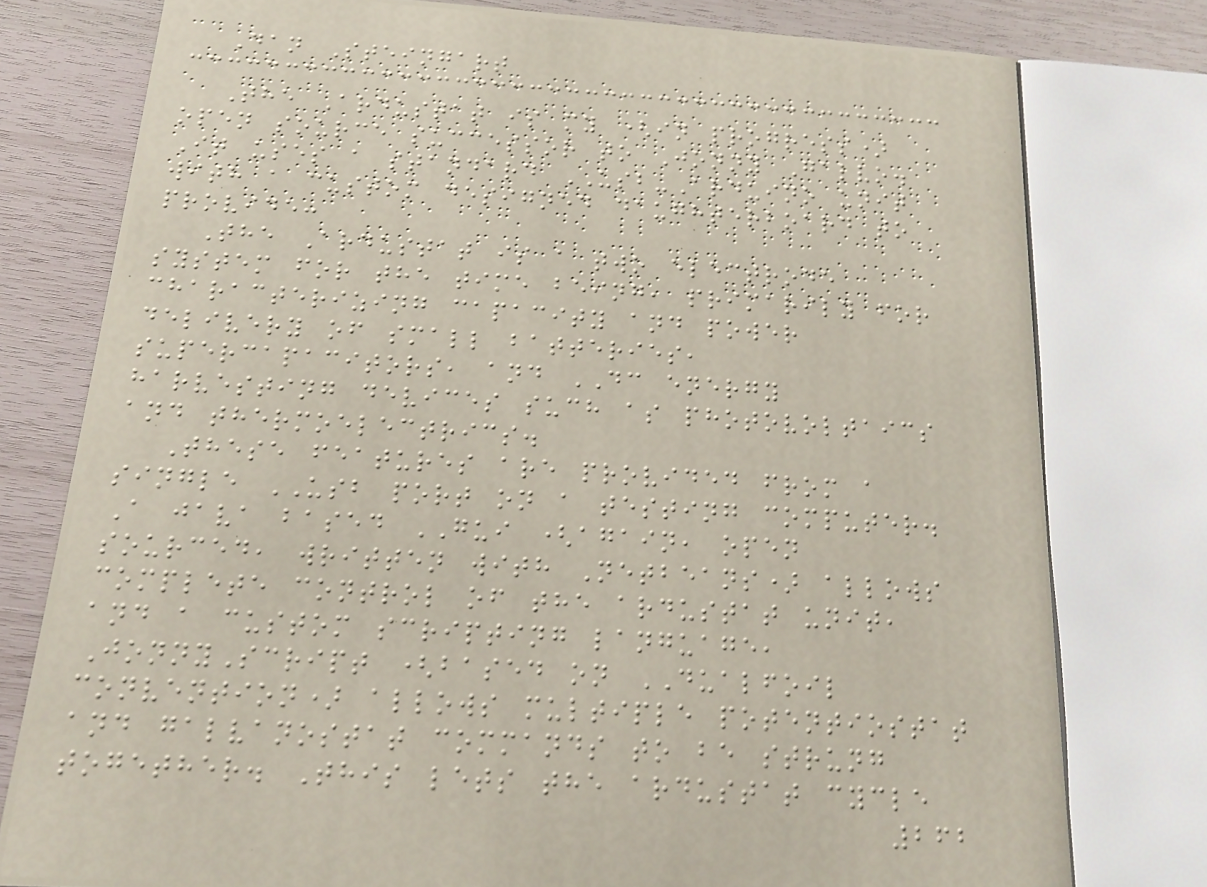Dan Steingart
The Ardustat is my (in progress)
open source successor to Jonny Galvo.
It uses a standard USB-Arduino unit
with a custom designed daughterboard to
provide:
The Ardustat is a two electrode
system for the time being, primarily for
characterizing capacity and power
delivery of small batteries,
supercapacitors, and DC energy
harvesting devices such as photovoltaics
and thermoelectrics.
These features are provided from a
single USB port on a testing computer.
A java based GUI (again, open
sourced, written with Netbeans) allows
complete control of the ardustat unit,
and a custom scripting language,
JonnyScript (based on DUALFOIL
convention) allows multiple potentiostat
and galvanostat commands to be strung
together. This lets the ardustat cycle
262
